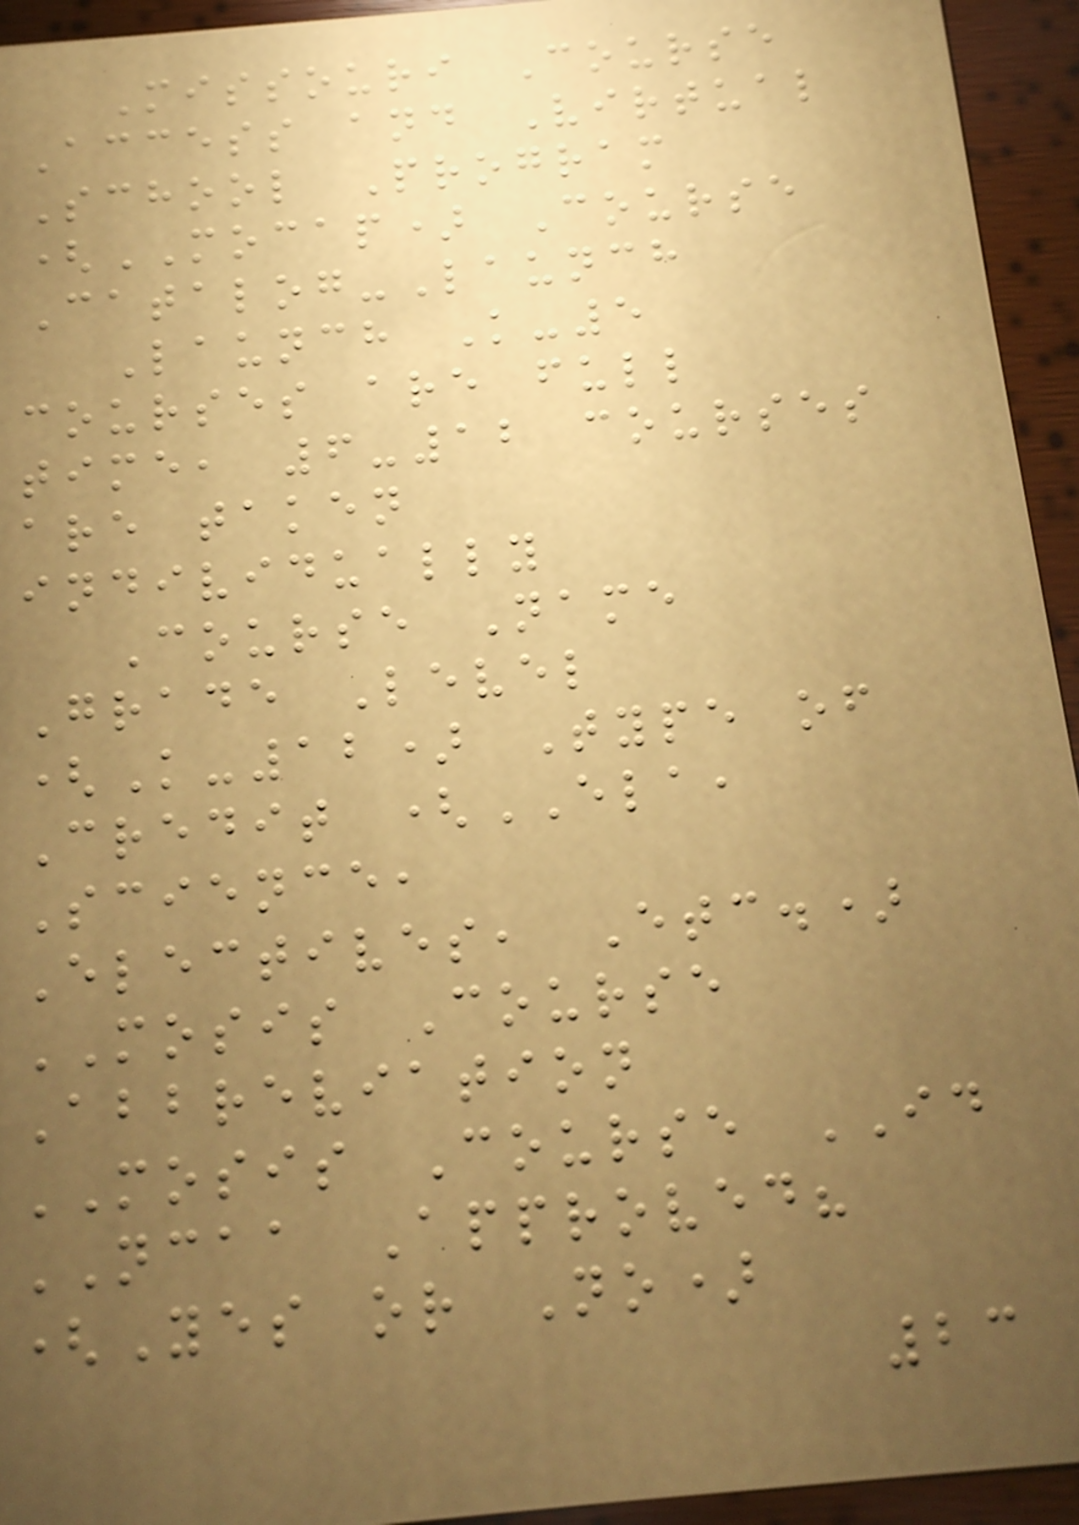Missouri Course
Access and Virtual
School Program
(MOCAP) Course
Catalog-Launch
Launch K-5
courses are full
time, 6-12 courses
are taken
individually
Course Name
Grade Level
(K-12) Type of
Credit (ELA,
Science,
Electives, Etc.)
MOSIS Course
Abbreviation
MOSIS Course ID
NCAA Approved?
(Yes or No)
23
